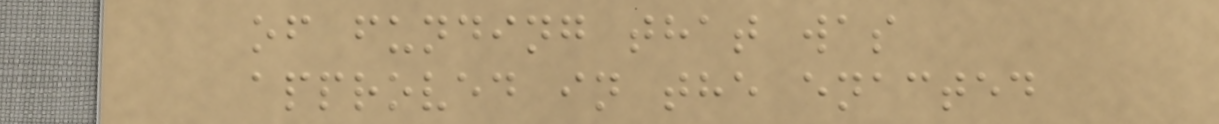of funding that was
approved in the enacted
